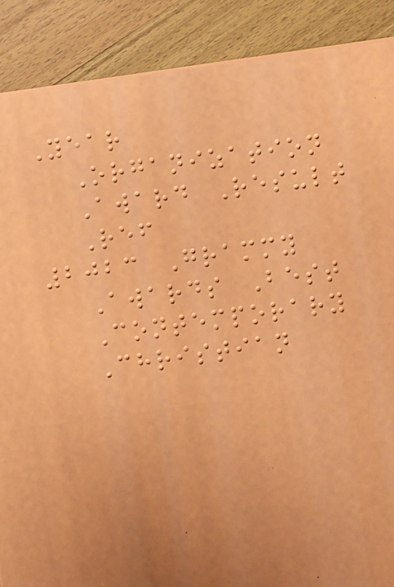Year
Organization
Award Result
Ref
2023 Grammy
Awards Best
Contemporary
Christian
